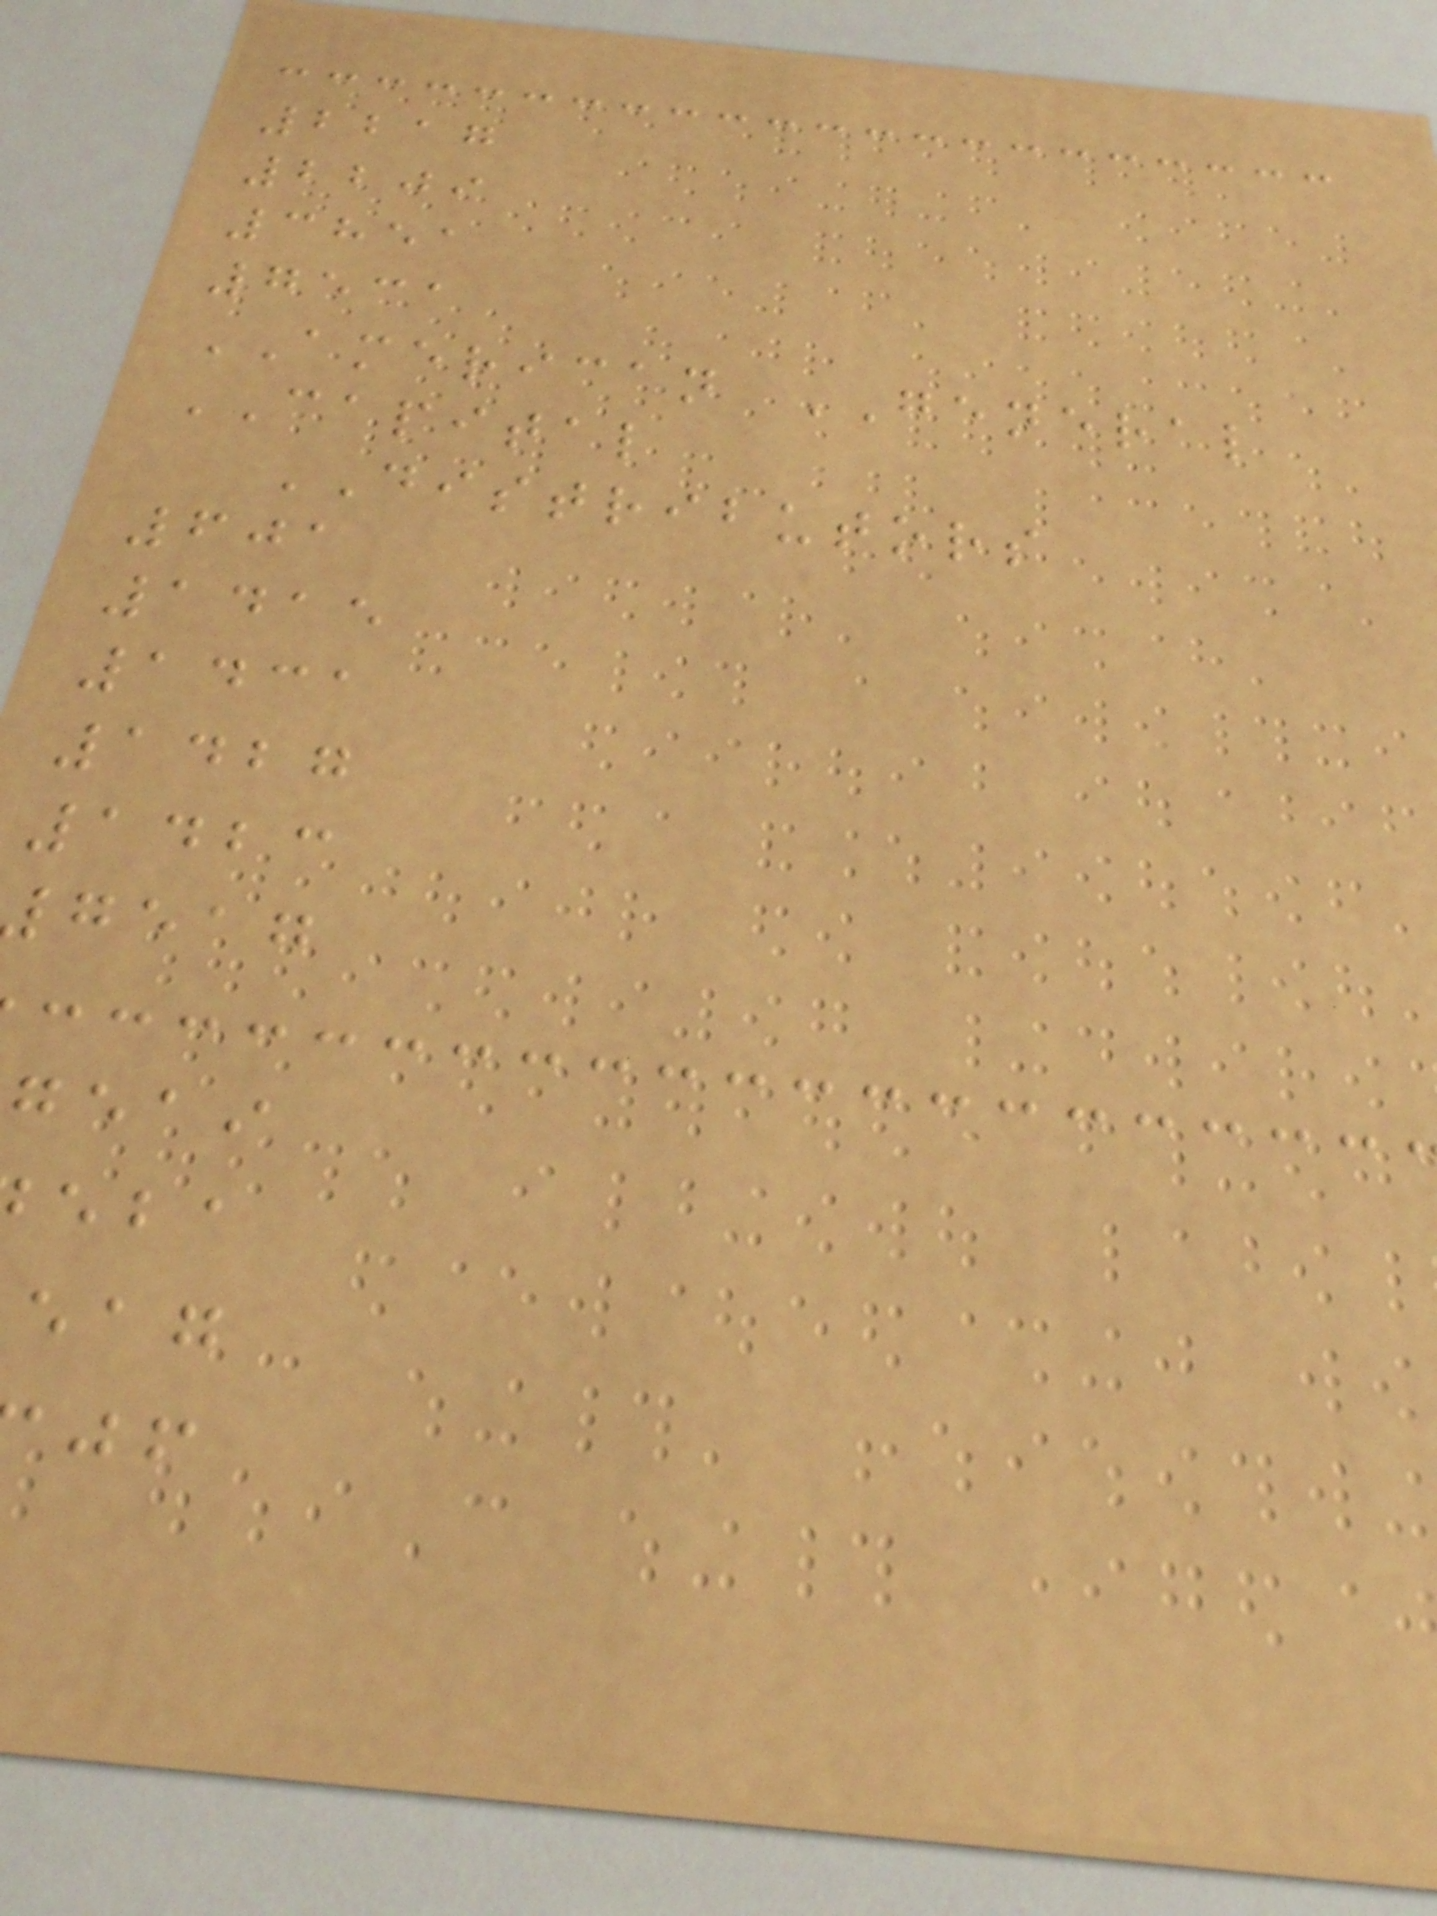2217
2209
3851
7531
AMERICAN GENERAL
CAPITAL
DISTRIBUTORS
601
1415
1431
1427
1423
geag
geai
